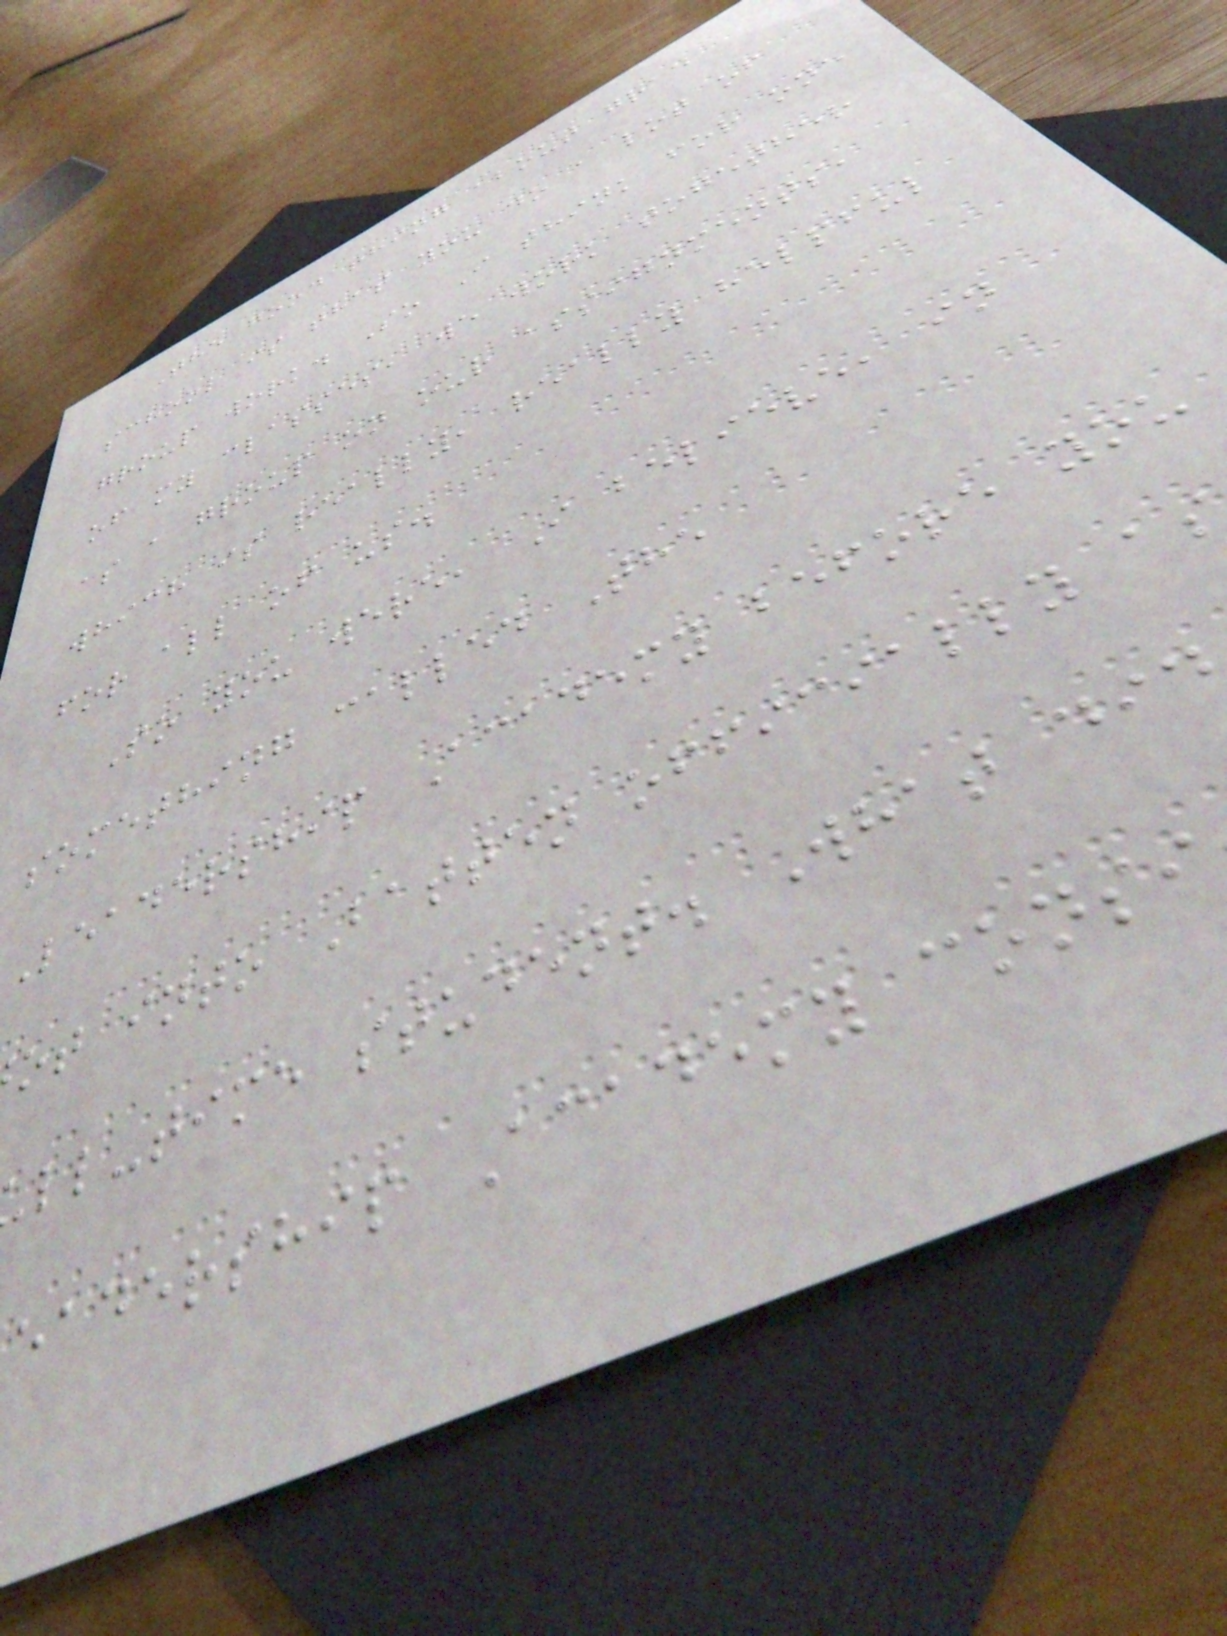The good thing about grad
school is that you do a lot of
group work. So I think for one
of my classes, we work together
as a group on our assignments,
which is really, really helpful
for all of us.
So you were, I believe, in
something called The
Leadership Academy before you
ot into Batten officially a
ll-time student. What di
eadership Academy consi
